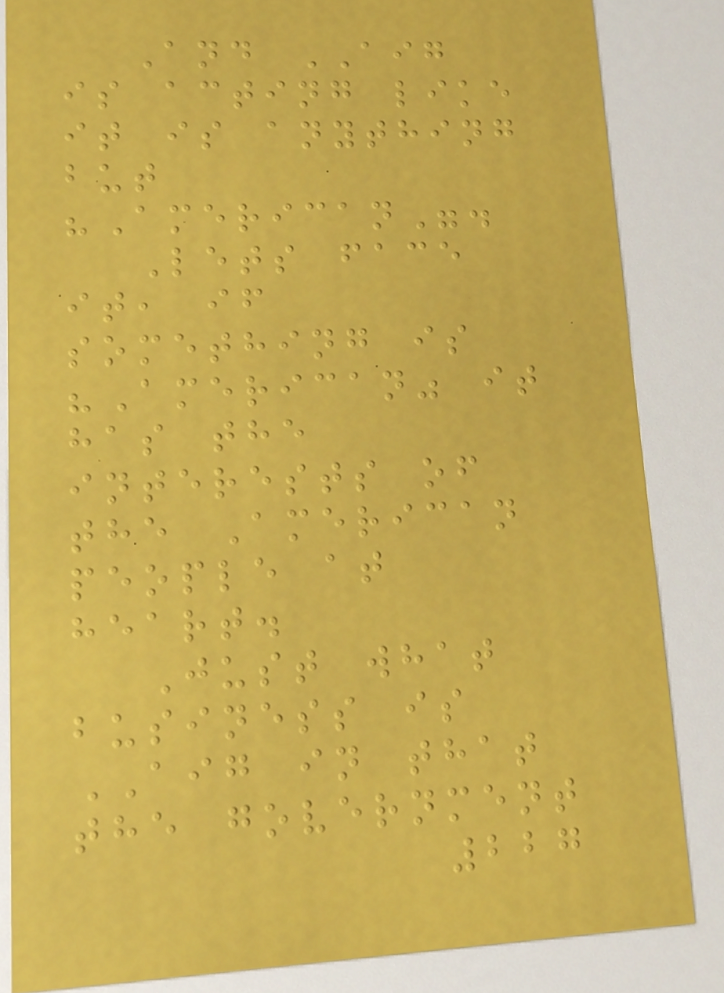And AIG
is acting like
it is anything
but
"American".
Lets face
it, if
something is
"American" it
has the
interests of
the American
people at
heart.
Just what
business is
AIG in that
the government
227
